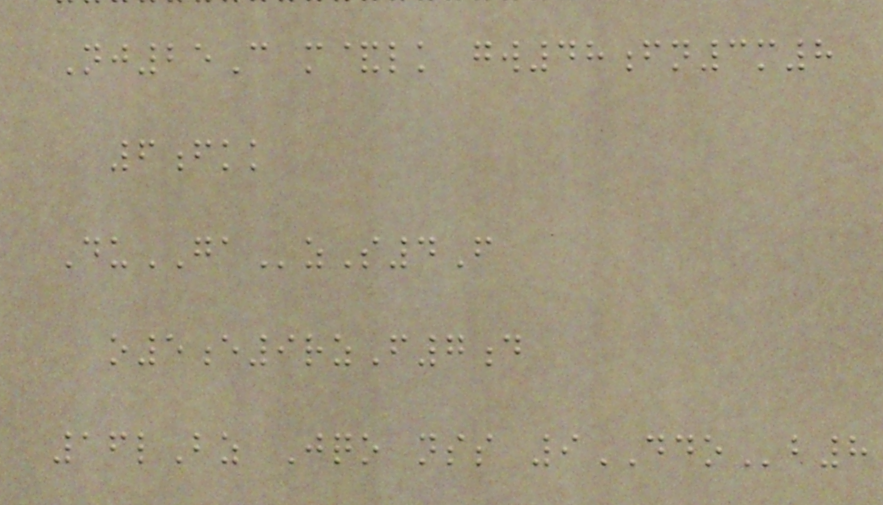Nj25C m&lk gw48fn3m8
6fkk
DuGAzS4F
o5e9rzF7d
16lBz Jqo nss 9DDOb8
